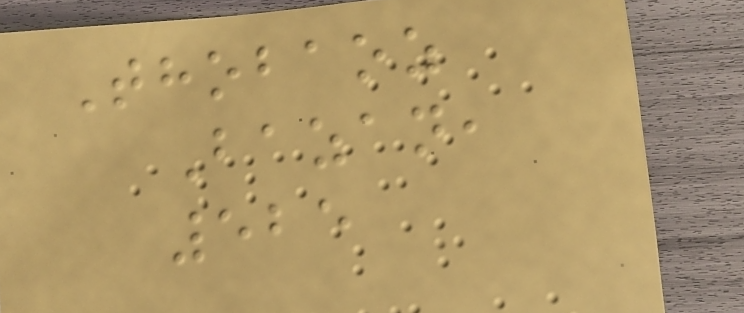Thobaoz
Bazan,
525
